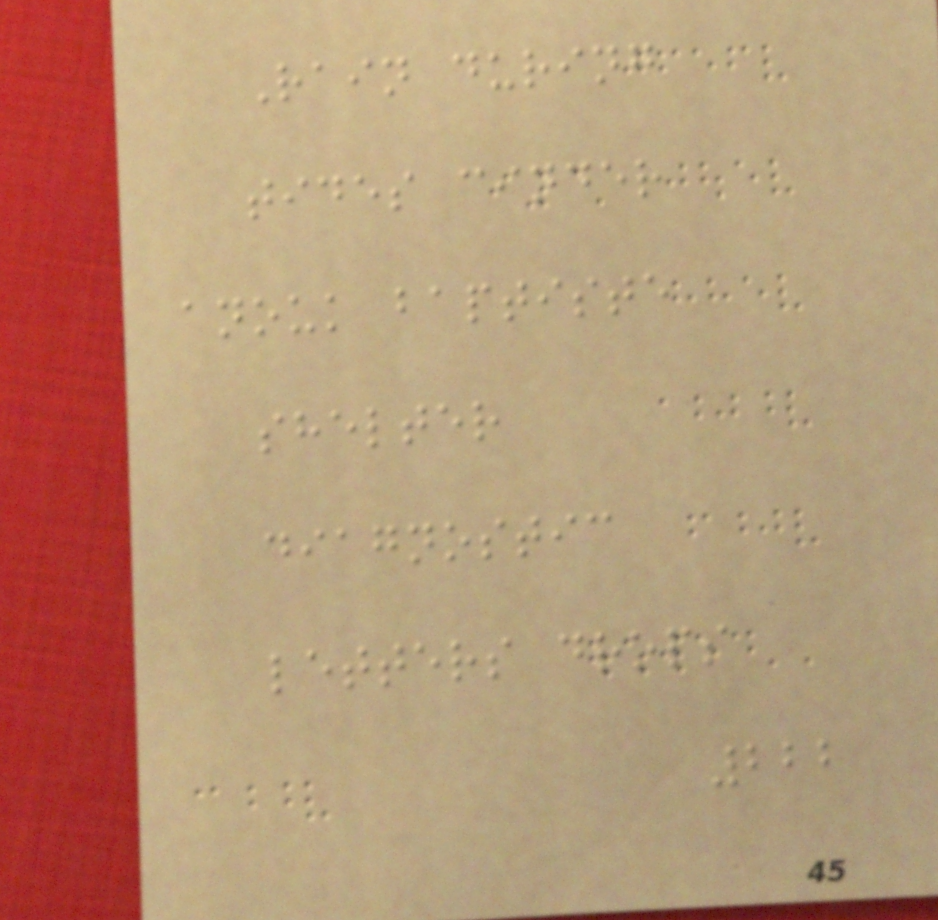Rain during
tides cinder
anouk baptiste
shelter
diagnostic
letters drops
222
